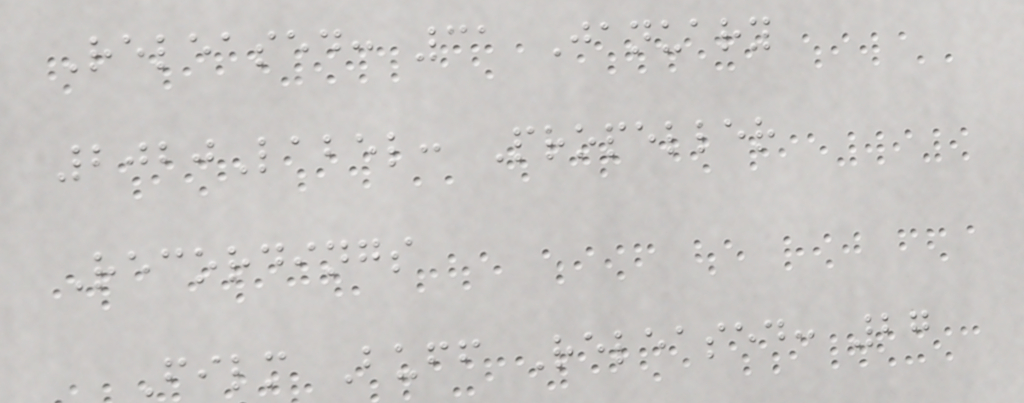Released: 31 January
2020Label: Propeller
Recordings
Film Buff Released: 27
